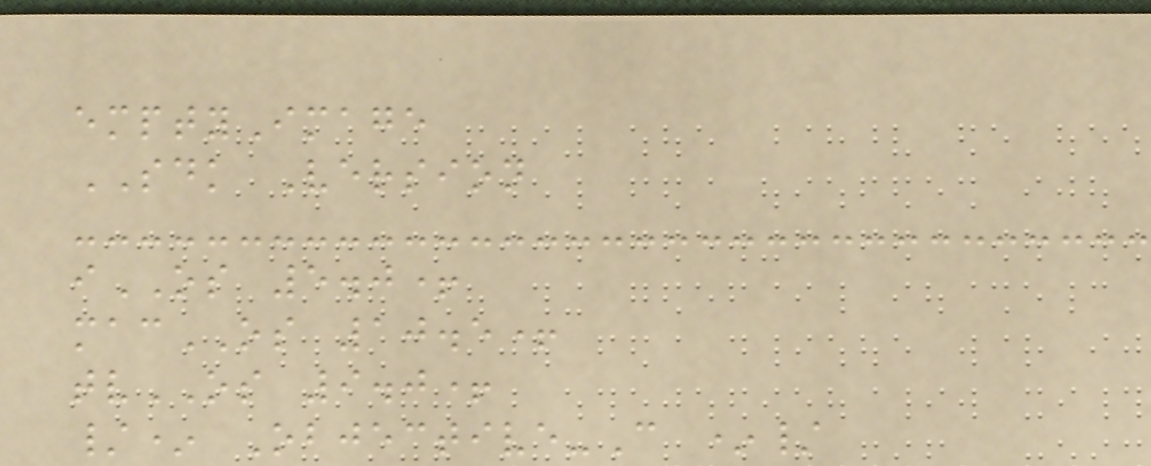emptyImage
SDK Version
iOS 5.0+
macOS 10.5+
tvOS 9.0+
/* Objective-C */
